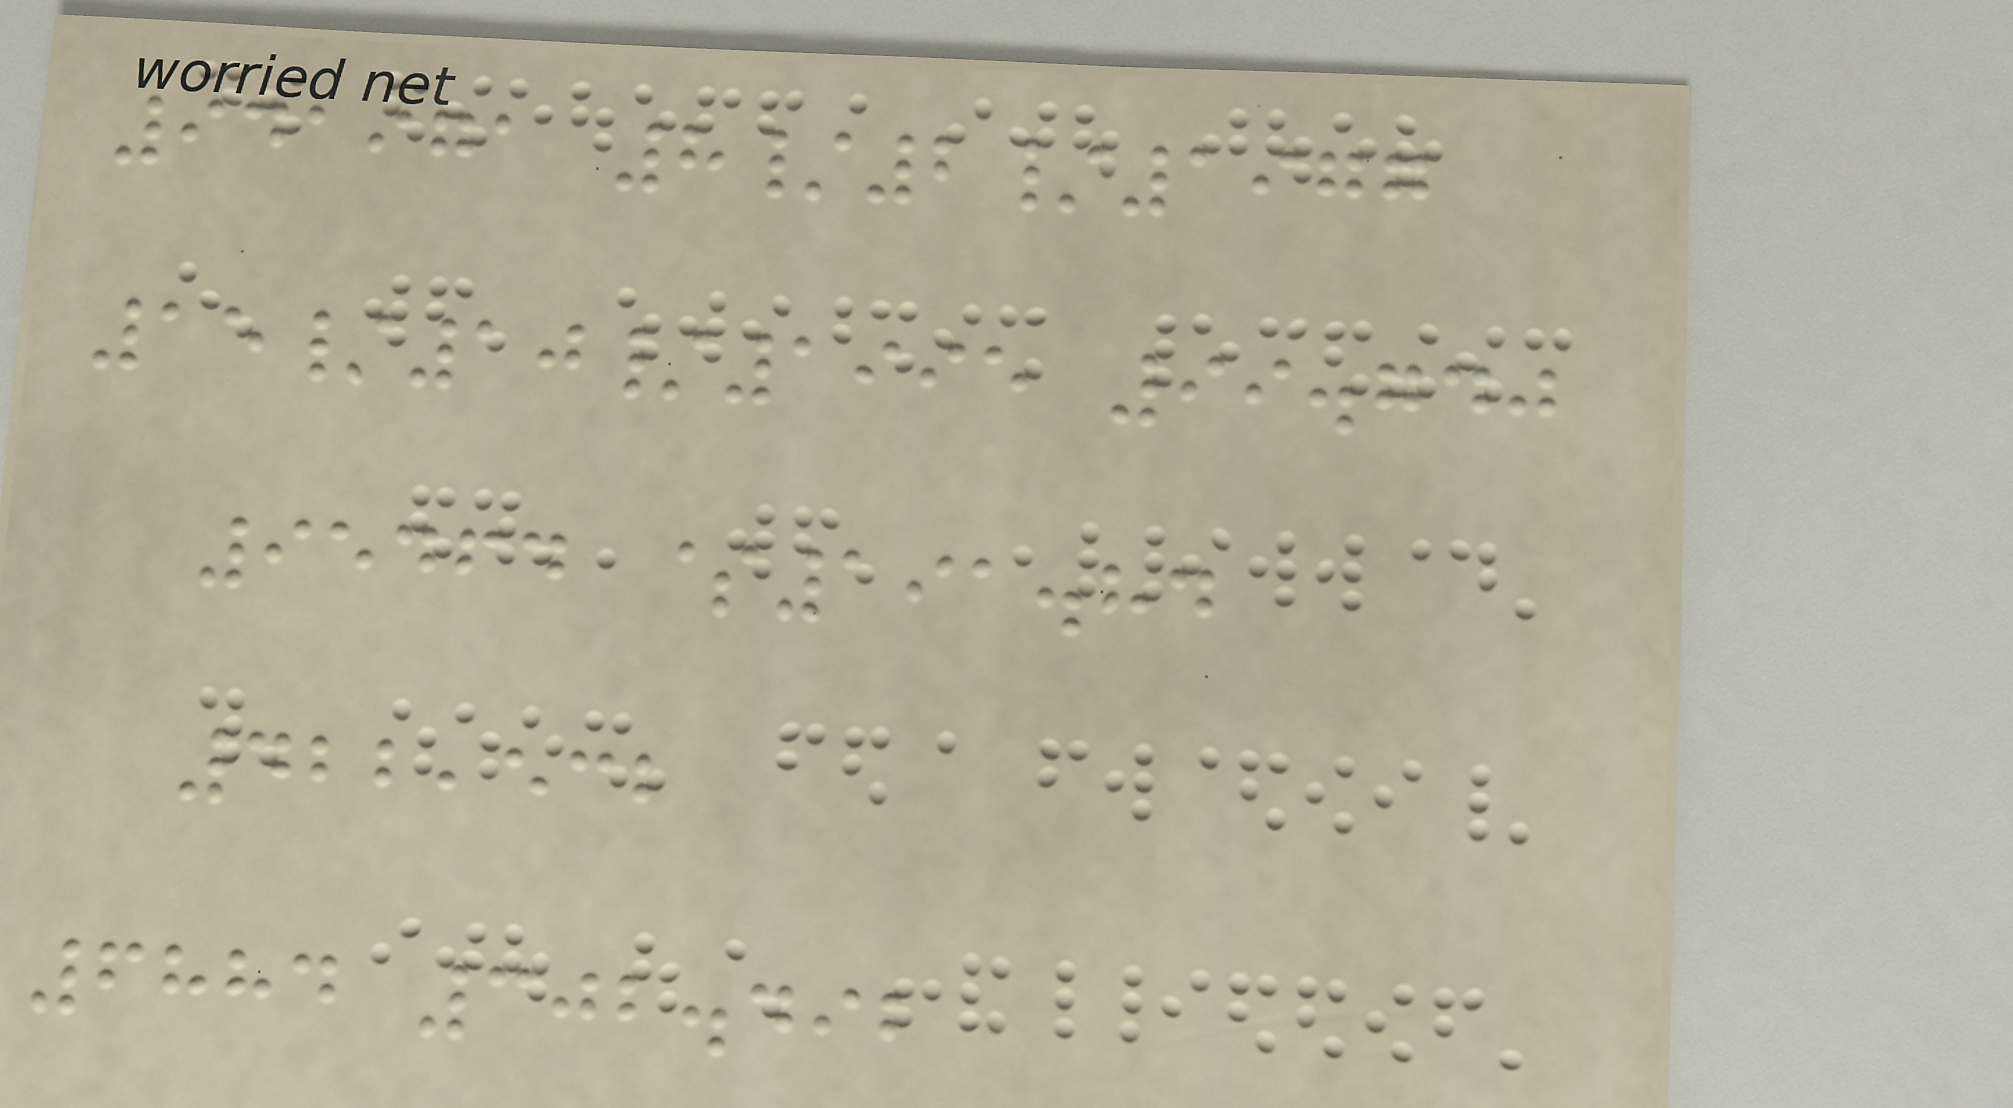941971 8/2/1977
15/10/1995 99.740
95464 $191.84
422,532
6884 302.492
